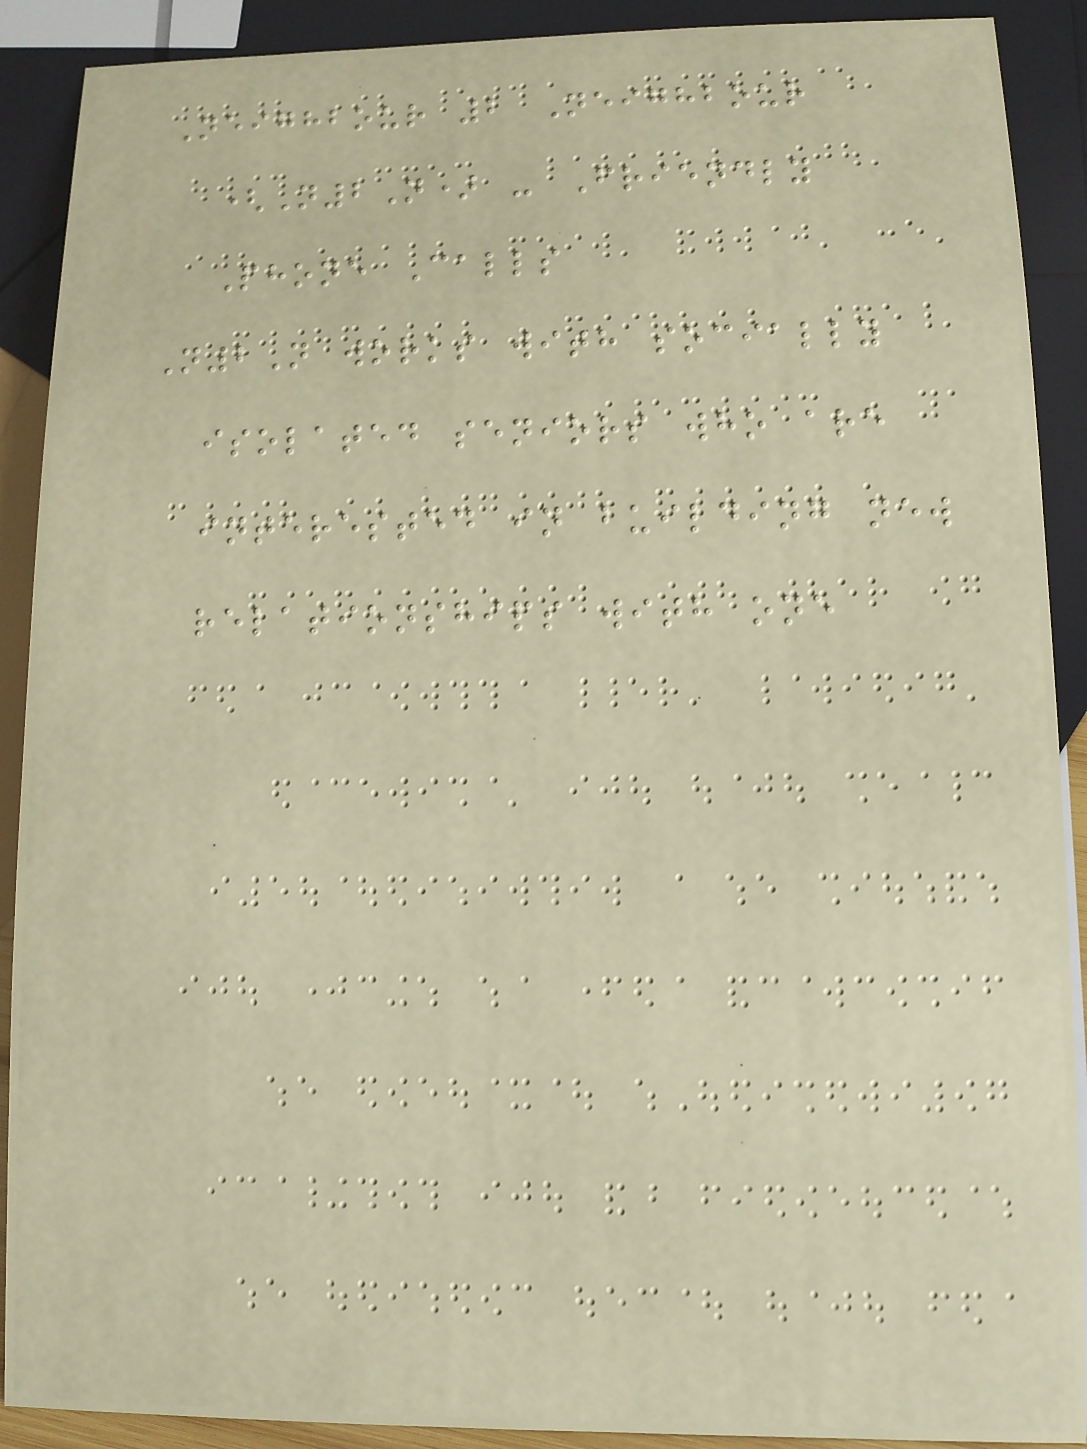Neighbour 2 Neighbour
(N2N) - Friendly
Phone Calls
N2N works with socially
isolated seniors who are
interested in building new
relationships with one
